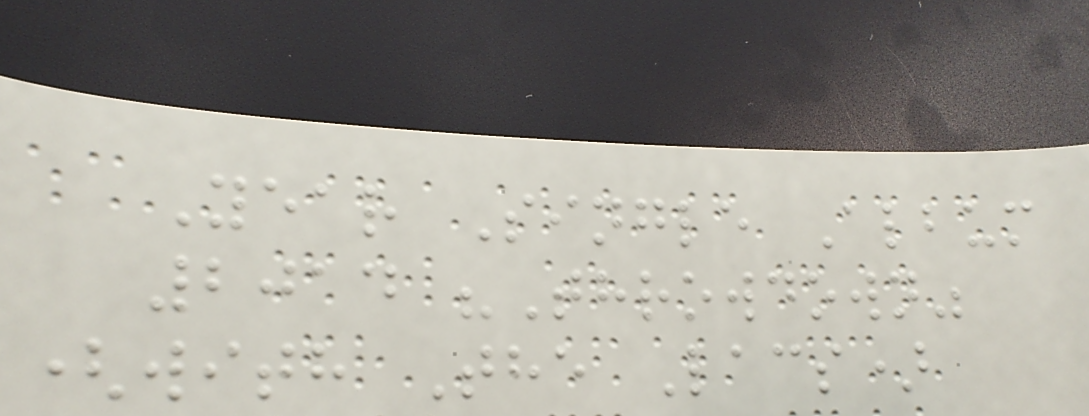Year Single Album
2014 "Throwdown"
(with The Lacs)
